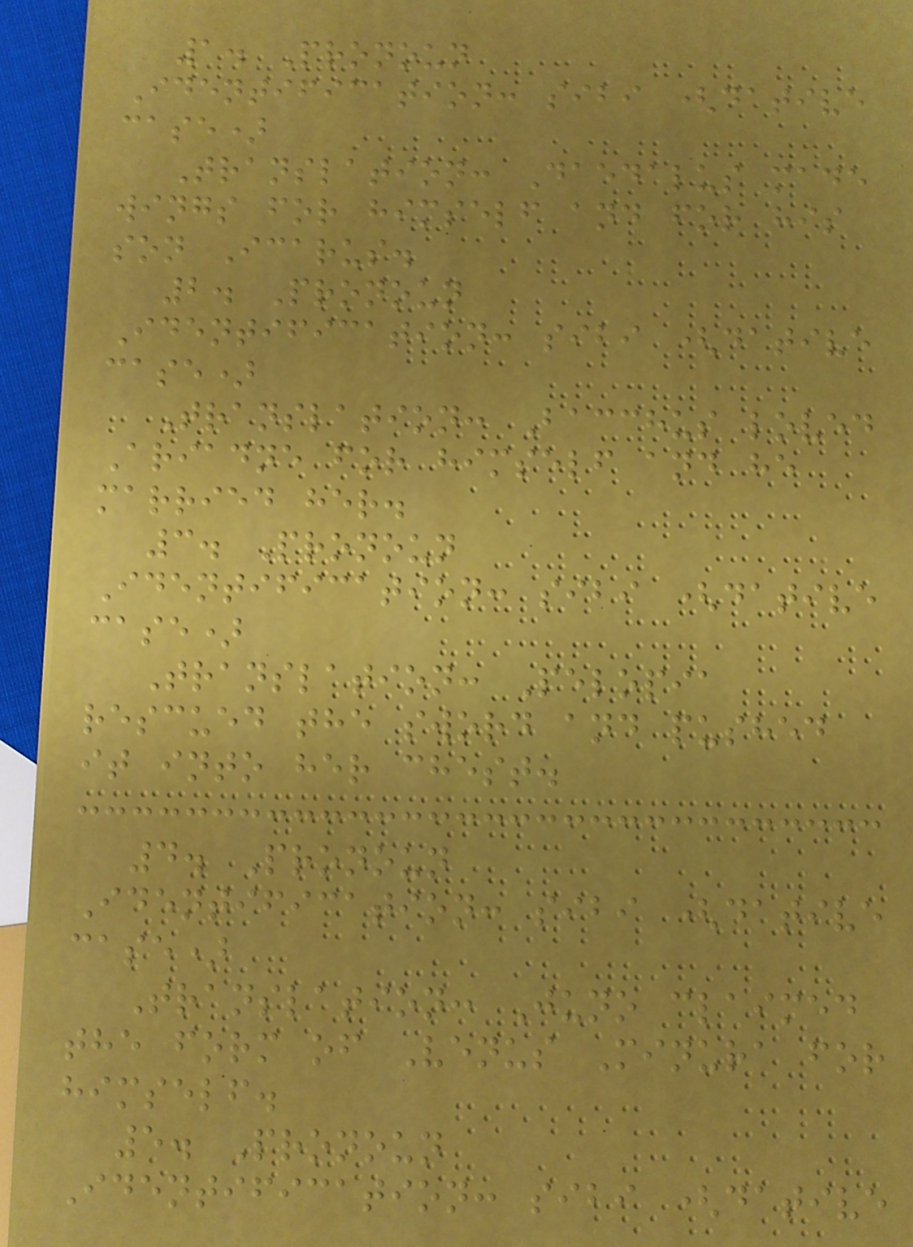1. Pronoun
Identification: sibi (dative
case)
Translation: Daedalus made
wings for himself and for his
son Icarus.
2. Pronoun
Identification: sibi (dative
case)
Translation: Bacchus loved
Ariadne for himself and he
married her.
3. Pronoun
Identification: sibi (dative
case)
Translation: Pelopia
rescued the sword and pushed
it into her chest.
4. Pronoun
Identification: sibi (dative
case)
Translation: Juno claimed
the form of Venus Minura for
himself.
5. Pronoun
Identification: sibi (dative
